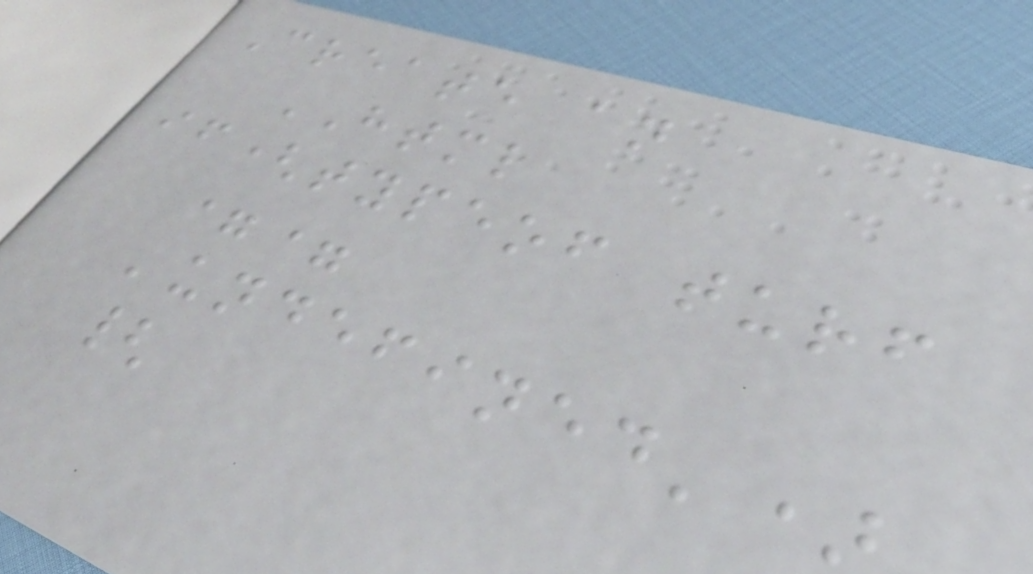Create an
HTML
if(typeof turf
==
'undefined')
{
